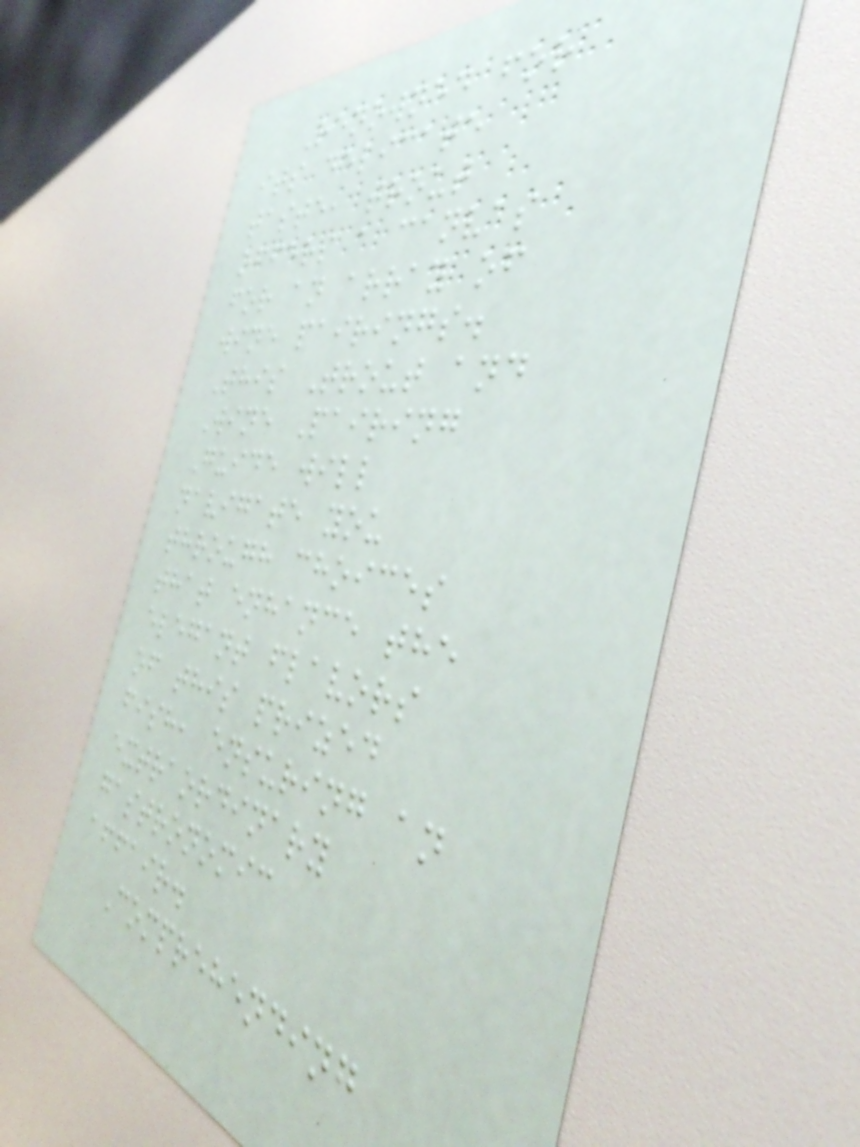Renowned for
its delicate
taste, trout
offers a canvas
for an array of
wine pairings.
This Trout and
Wine Pairing
Guide will
navigate you
through choices
that enhance the
elegant flavors
of this prized
fish, ensuring an
extraordinary
gastronomic
affair.
Comprehending
